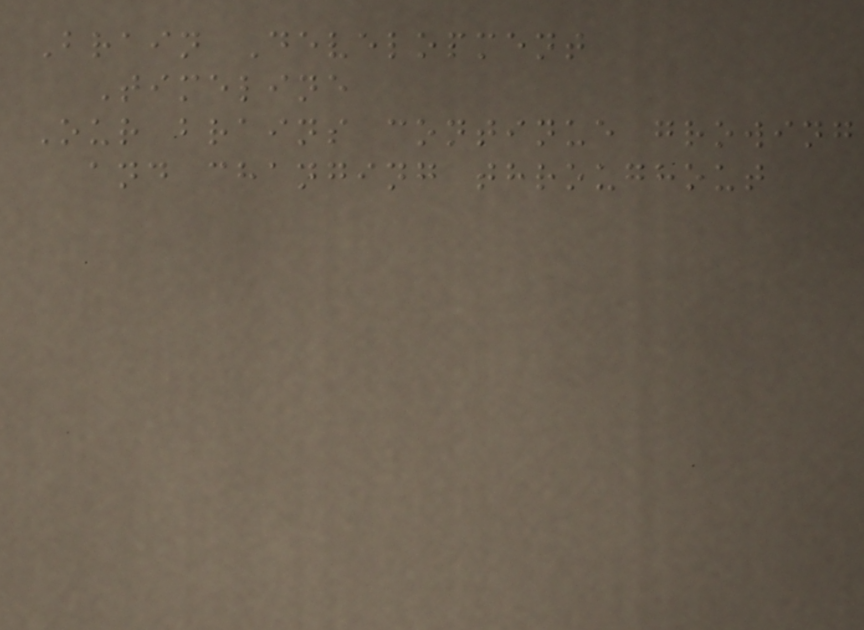Brain Development
Timeline
Our brains continue growing
and changing throughout
